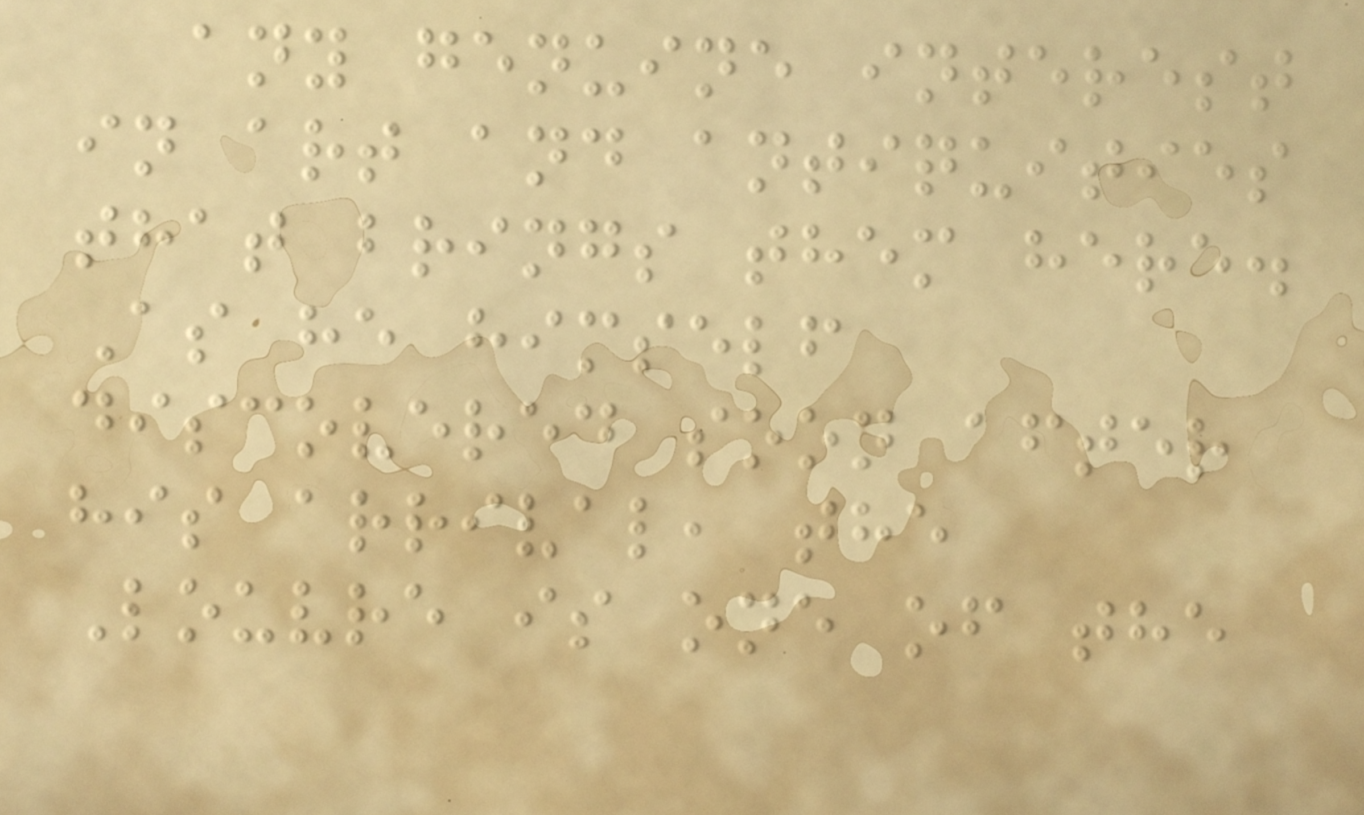any genuine interest
in art and antiquities
that brings them here.
As he himself
discovered soon after
his arrival, the
Louvre is one of the
